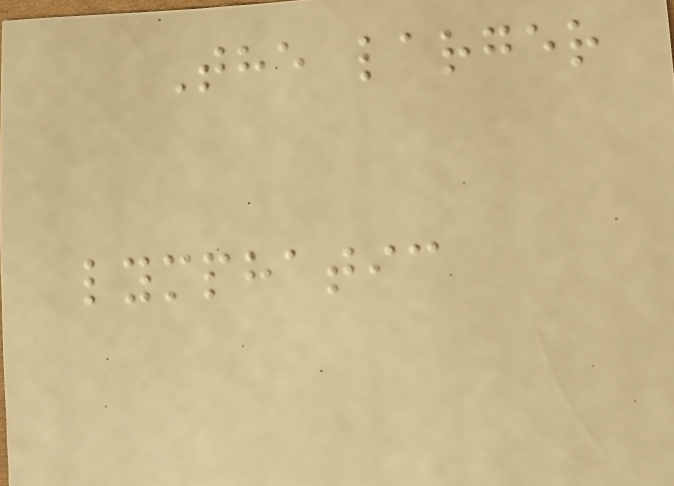The larger
lymphatic
